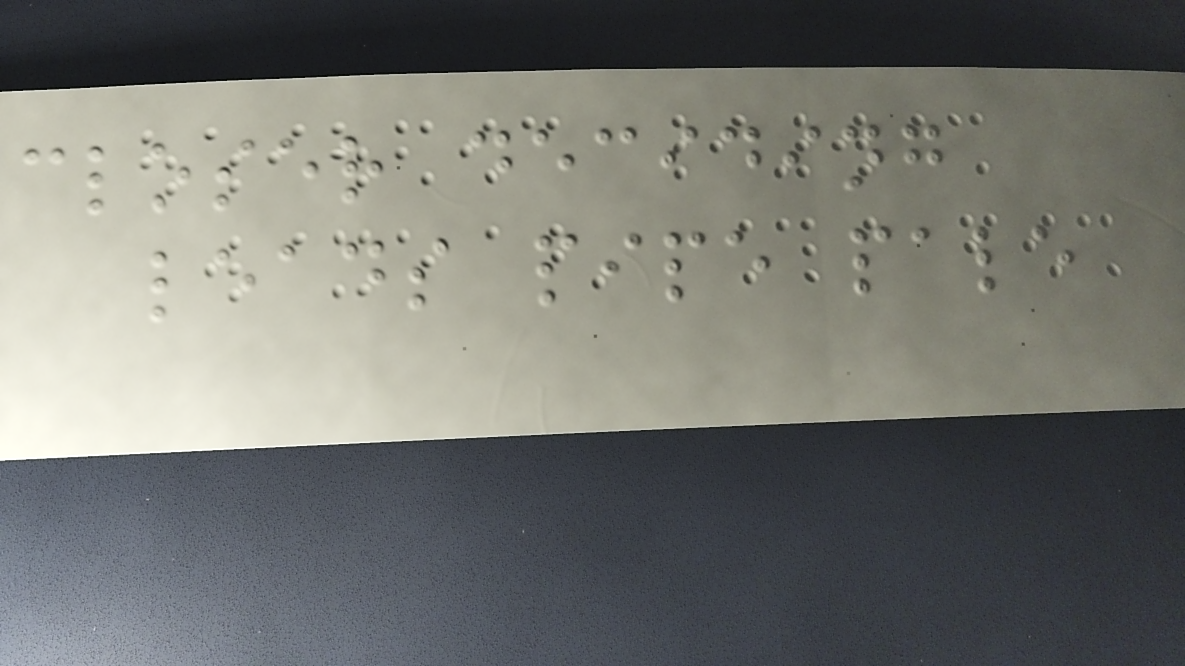closer deciding
leads pipe pale
